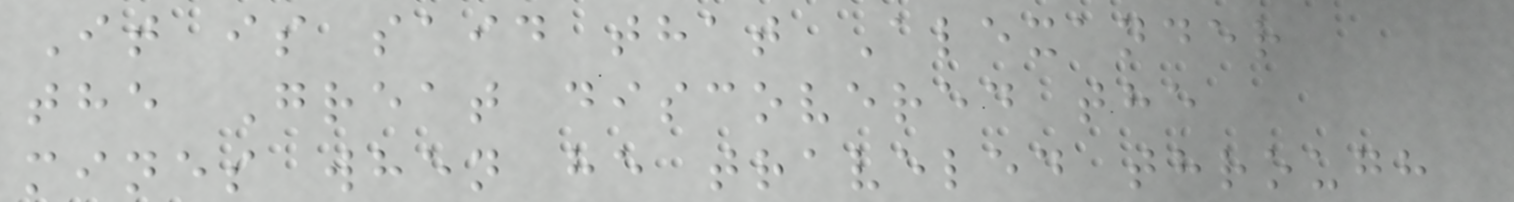It is said that Alexander
the Great discovered the
mines when he traveled through
